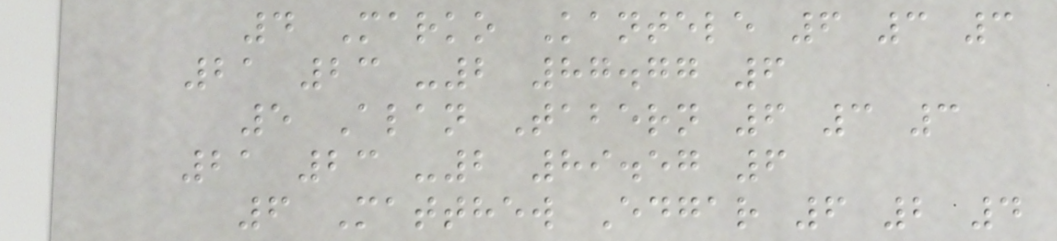4 Marko Kantele 6 3 3
21 23 -2 87.77 6
5 Alan Tabern 6 3 3
21 23 -2 89.57 6
6 Matthew Edgar 6 2 4
